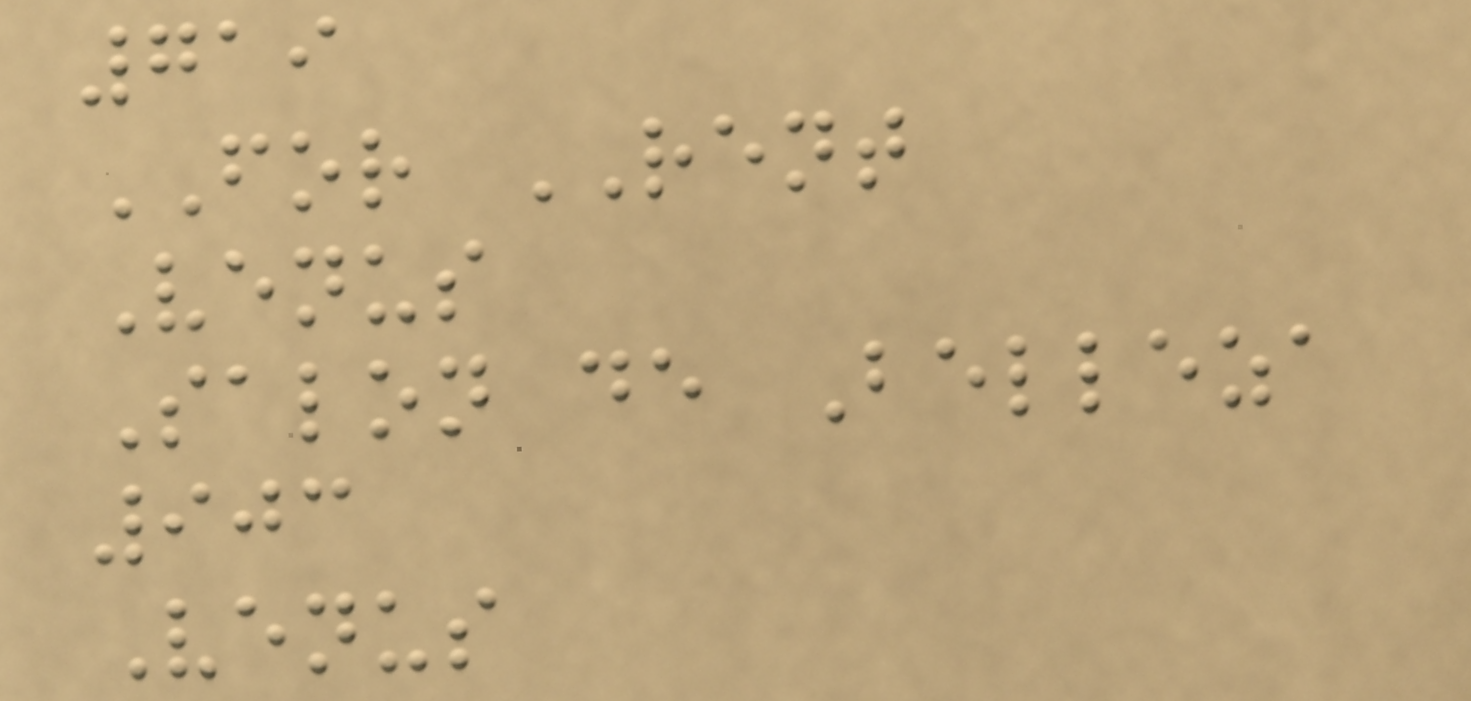719
FOR RENT
Venus
Salon de Belleza
903
Venus
